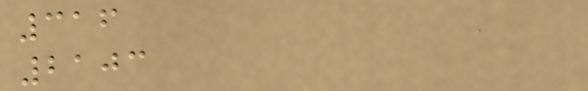316
2103
